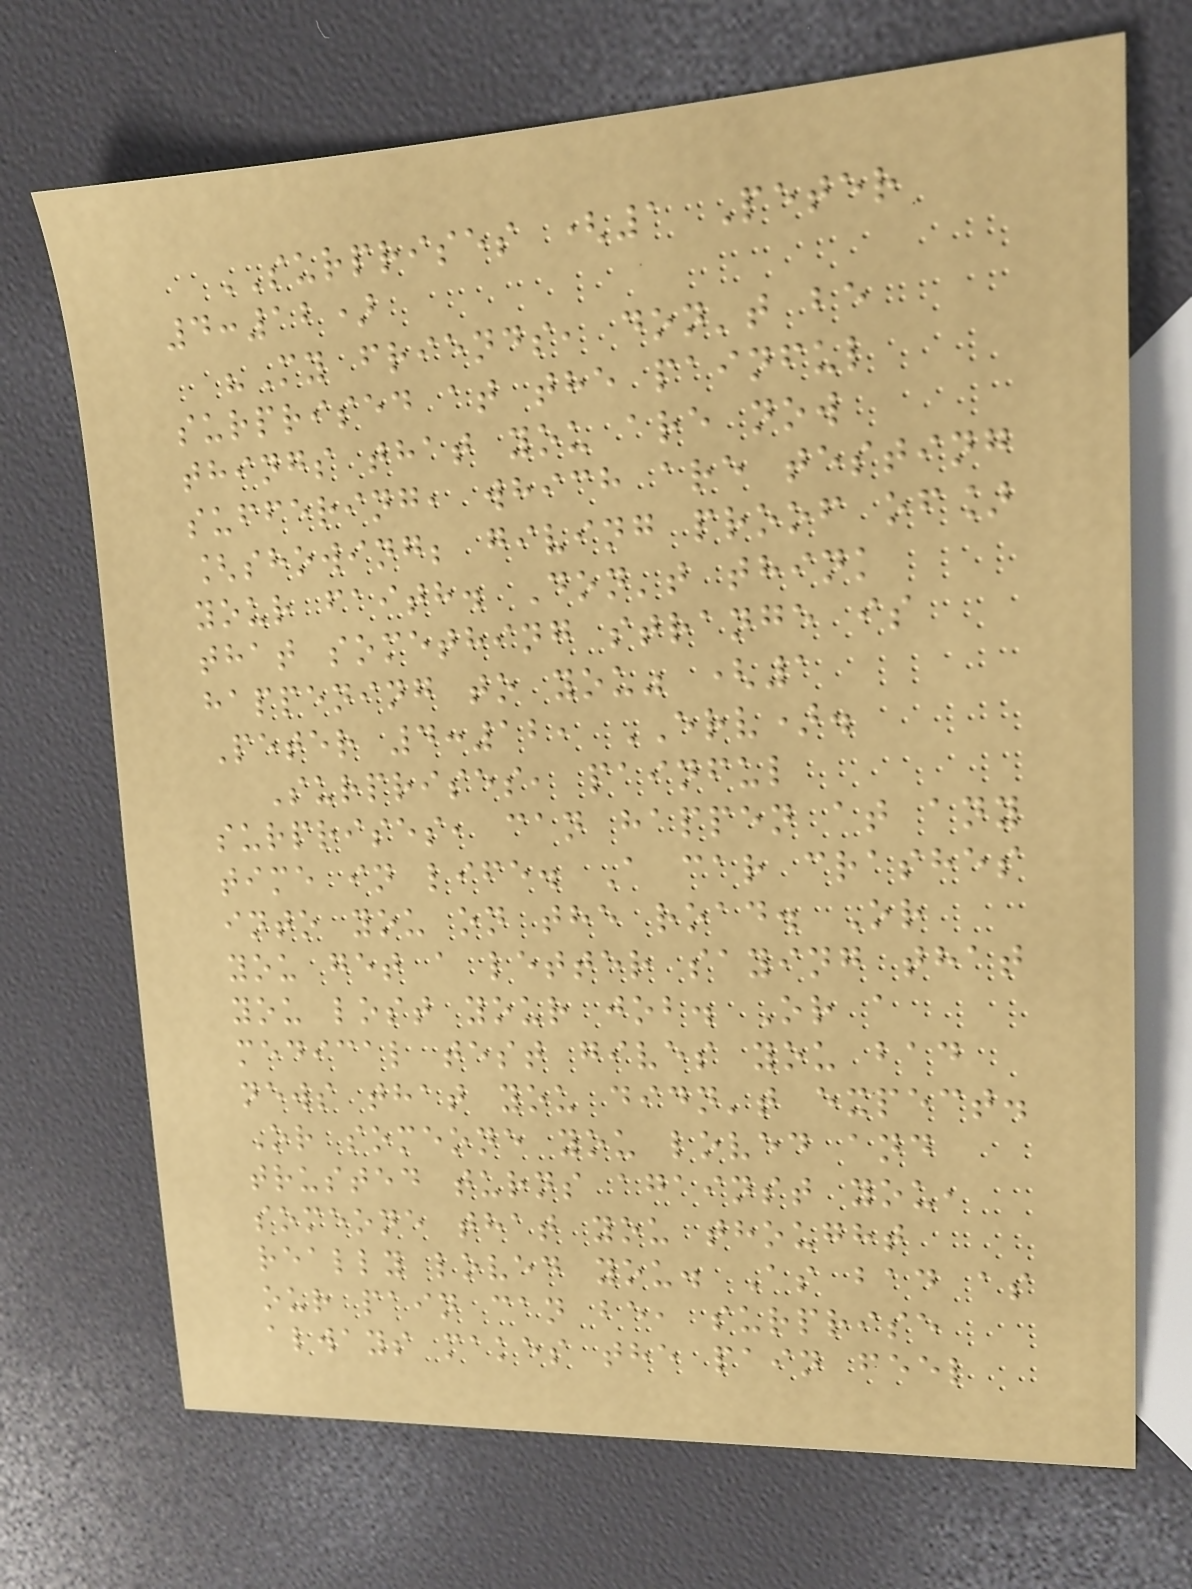SURPRISES (1 Peter
4:12)
"My friends, don't be
surprised at the painful
things that you are now
suffering, which are testing
[showing; giving proof of]
your faith. Don't think
that something strange is
happening to you" (1
Peter 4:12, ERV).
Surprises, painful
surprises, can happen at any
time in life. A car crashes
into you on the road. Or
you get a letter saying that
you lost your job. Or a
medical test gives you bad
news that you didn't expect.
Or someone you loved and
trusted turns against you,
someone that you thought
really loved you. As bad as
our pain can be, surprise
always makes the pain feel
